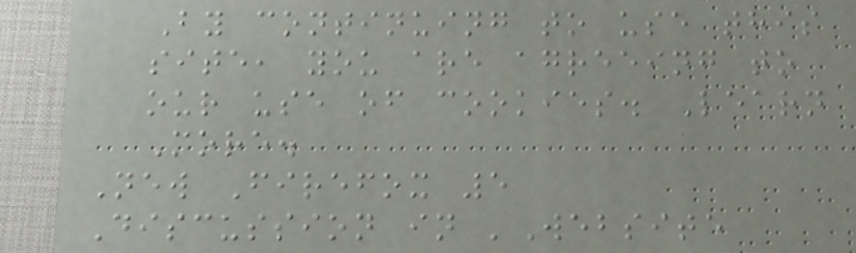By continuing to use this
site, you are agreeing to
our use of cookies. Learn
More.
New Firefox 5
Discussion in 'Website
